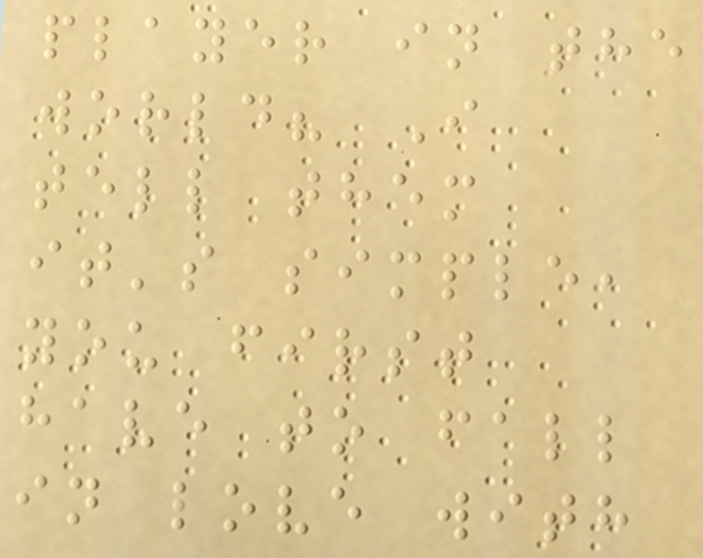player in the
world? I
tell them
it's simple,
you first
have to fall
in love with
